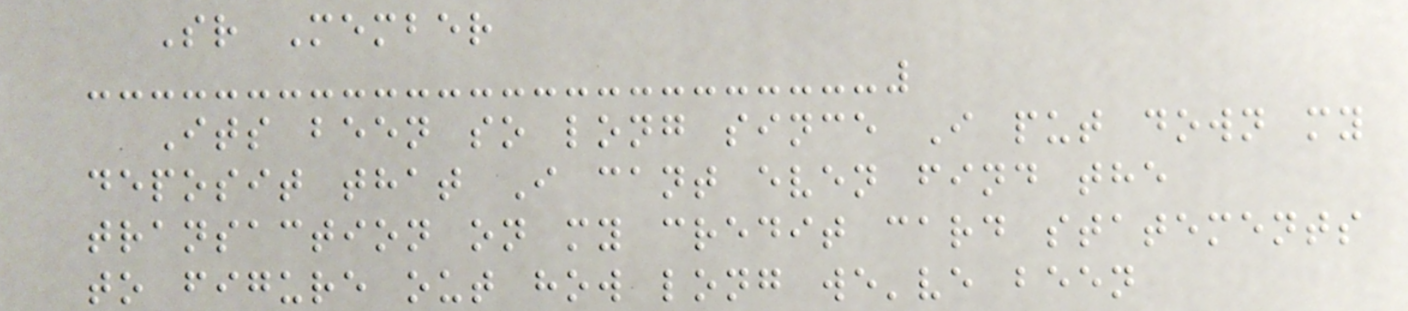Sr Member
Its been so long since I put down my
deposit that I cant even find the
transaction on my credit card statements
to figure out how long we've been
